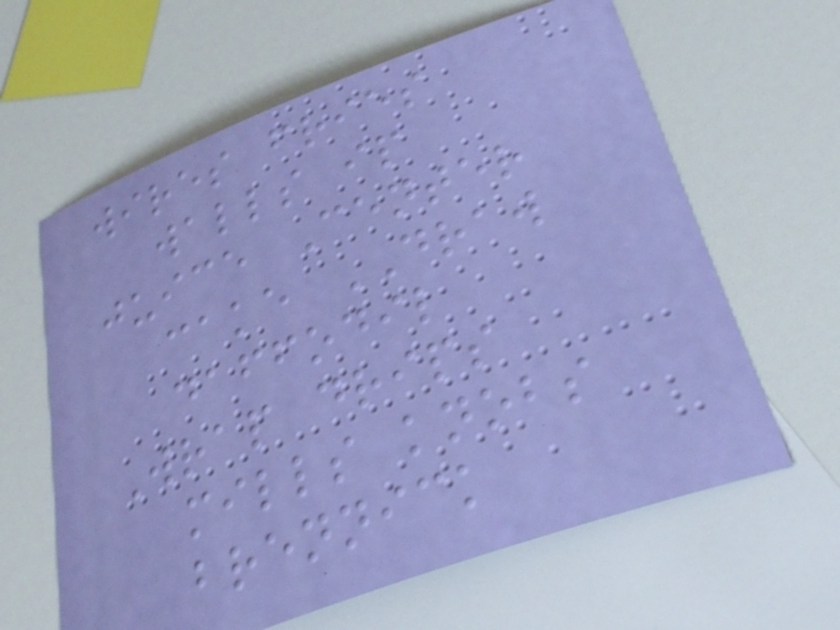wires fries
walls ip
juice Center
cake DRAW
daffodil
Wrap drips
mills knobs
brennick
